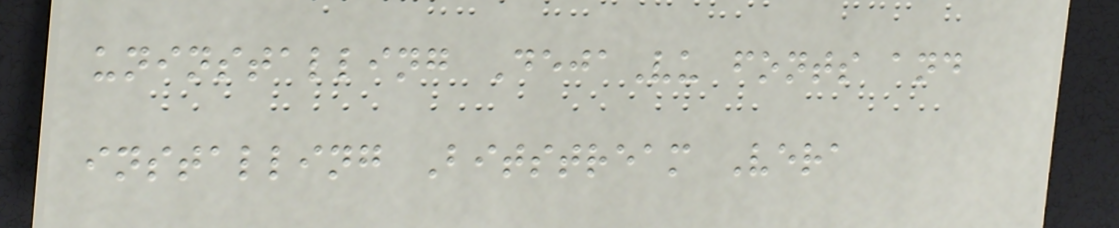uninstalling DejaVu fonts and
installing Bitstream Vera
